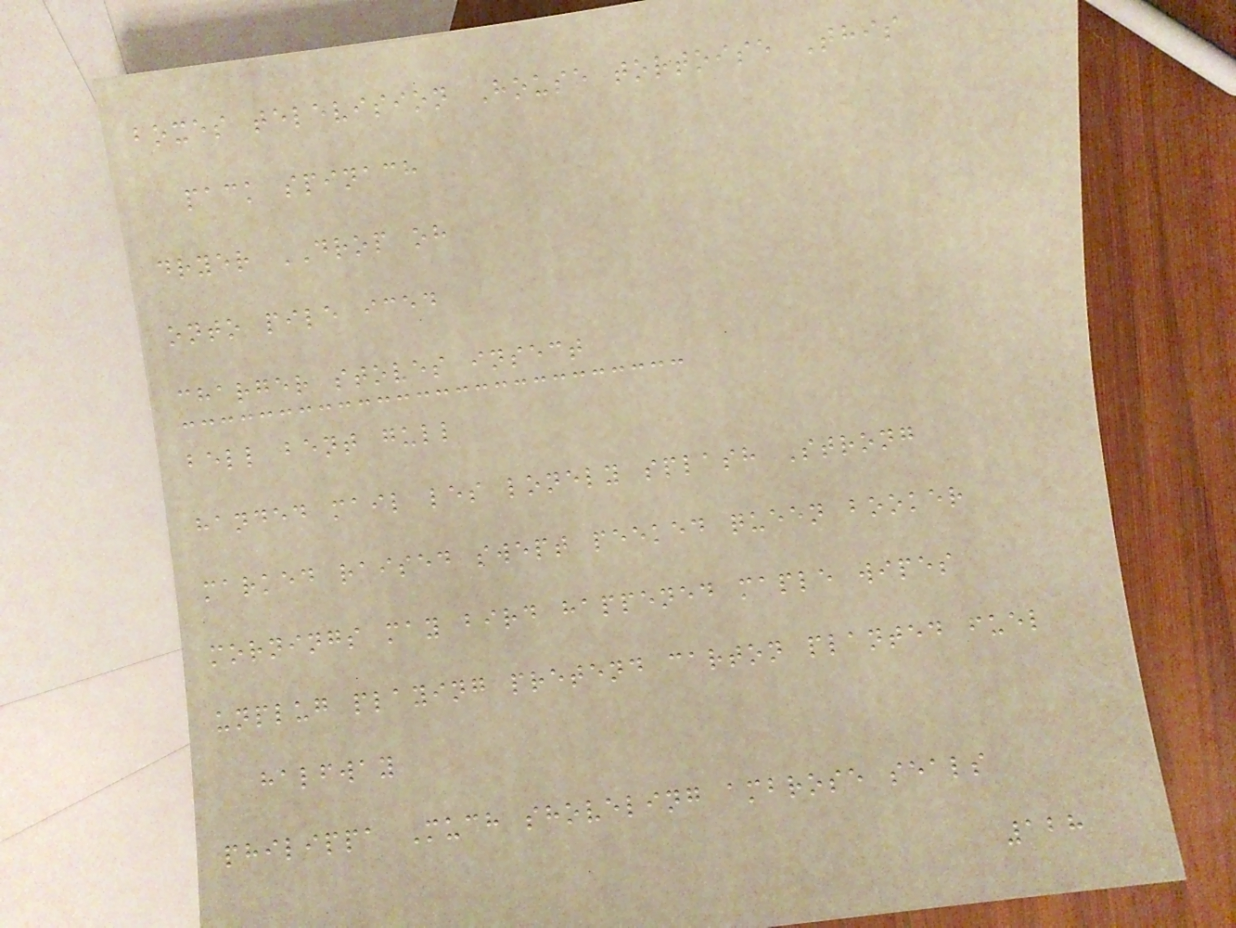boxes television House tortoise This
pack spinach
dryer DROP oh
onto pile iced
charger stoves insect
bell bent gull
handed mail les lonely splash Strong
marked raised swept peeked queen booker
mornings may bird happened maple wipes
unplug playing pretend carton planted fuel
halfway
philippa Much shoveling ambrose seals
128
